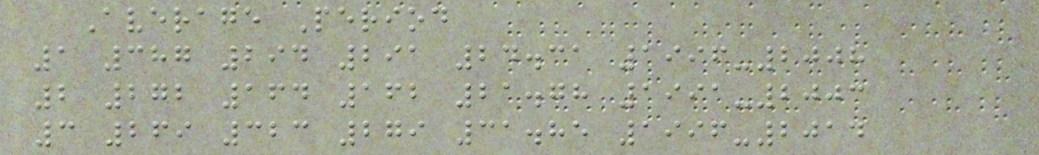Average Period
1 387 294 291 24.31 1996-2008
2 272 164 162 21.78 1991-2003
3 269 323 279 31.85 1996-2014
